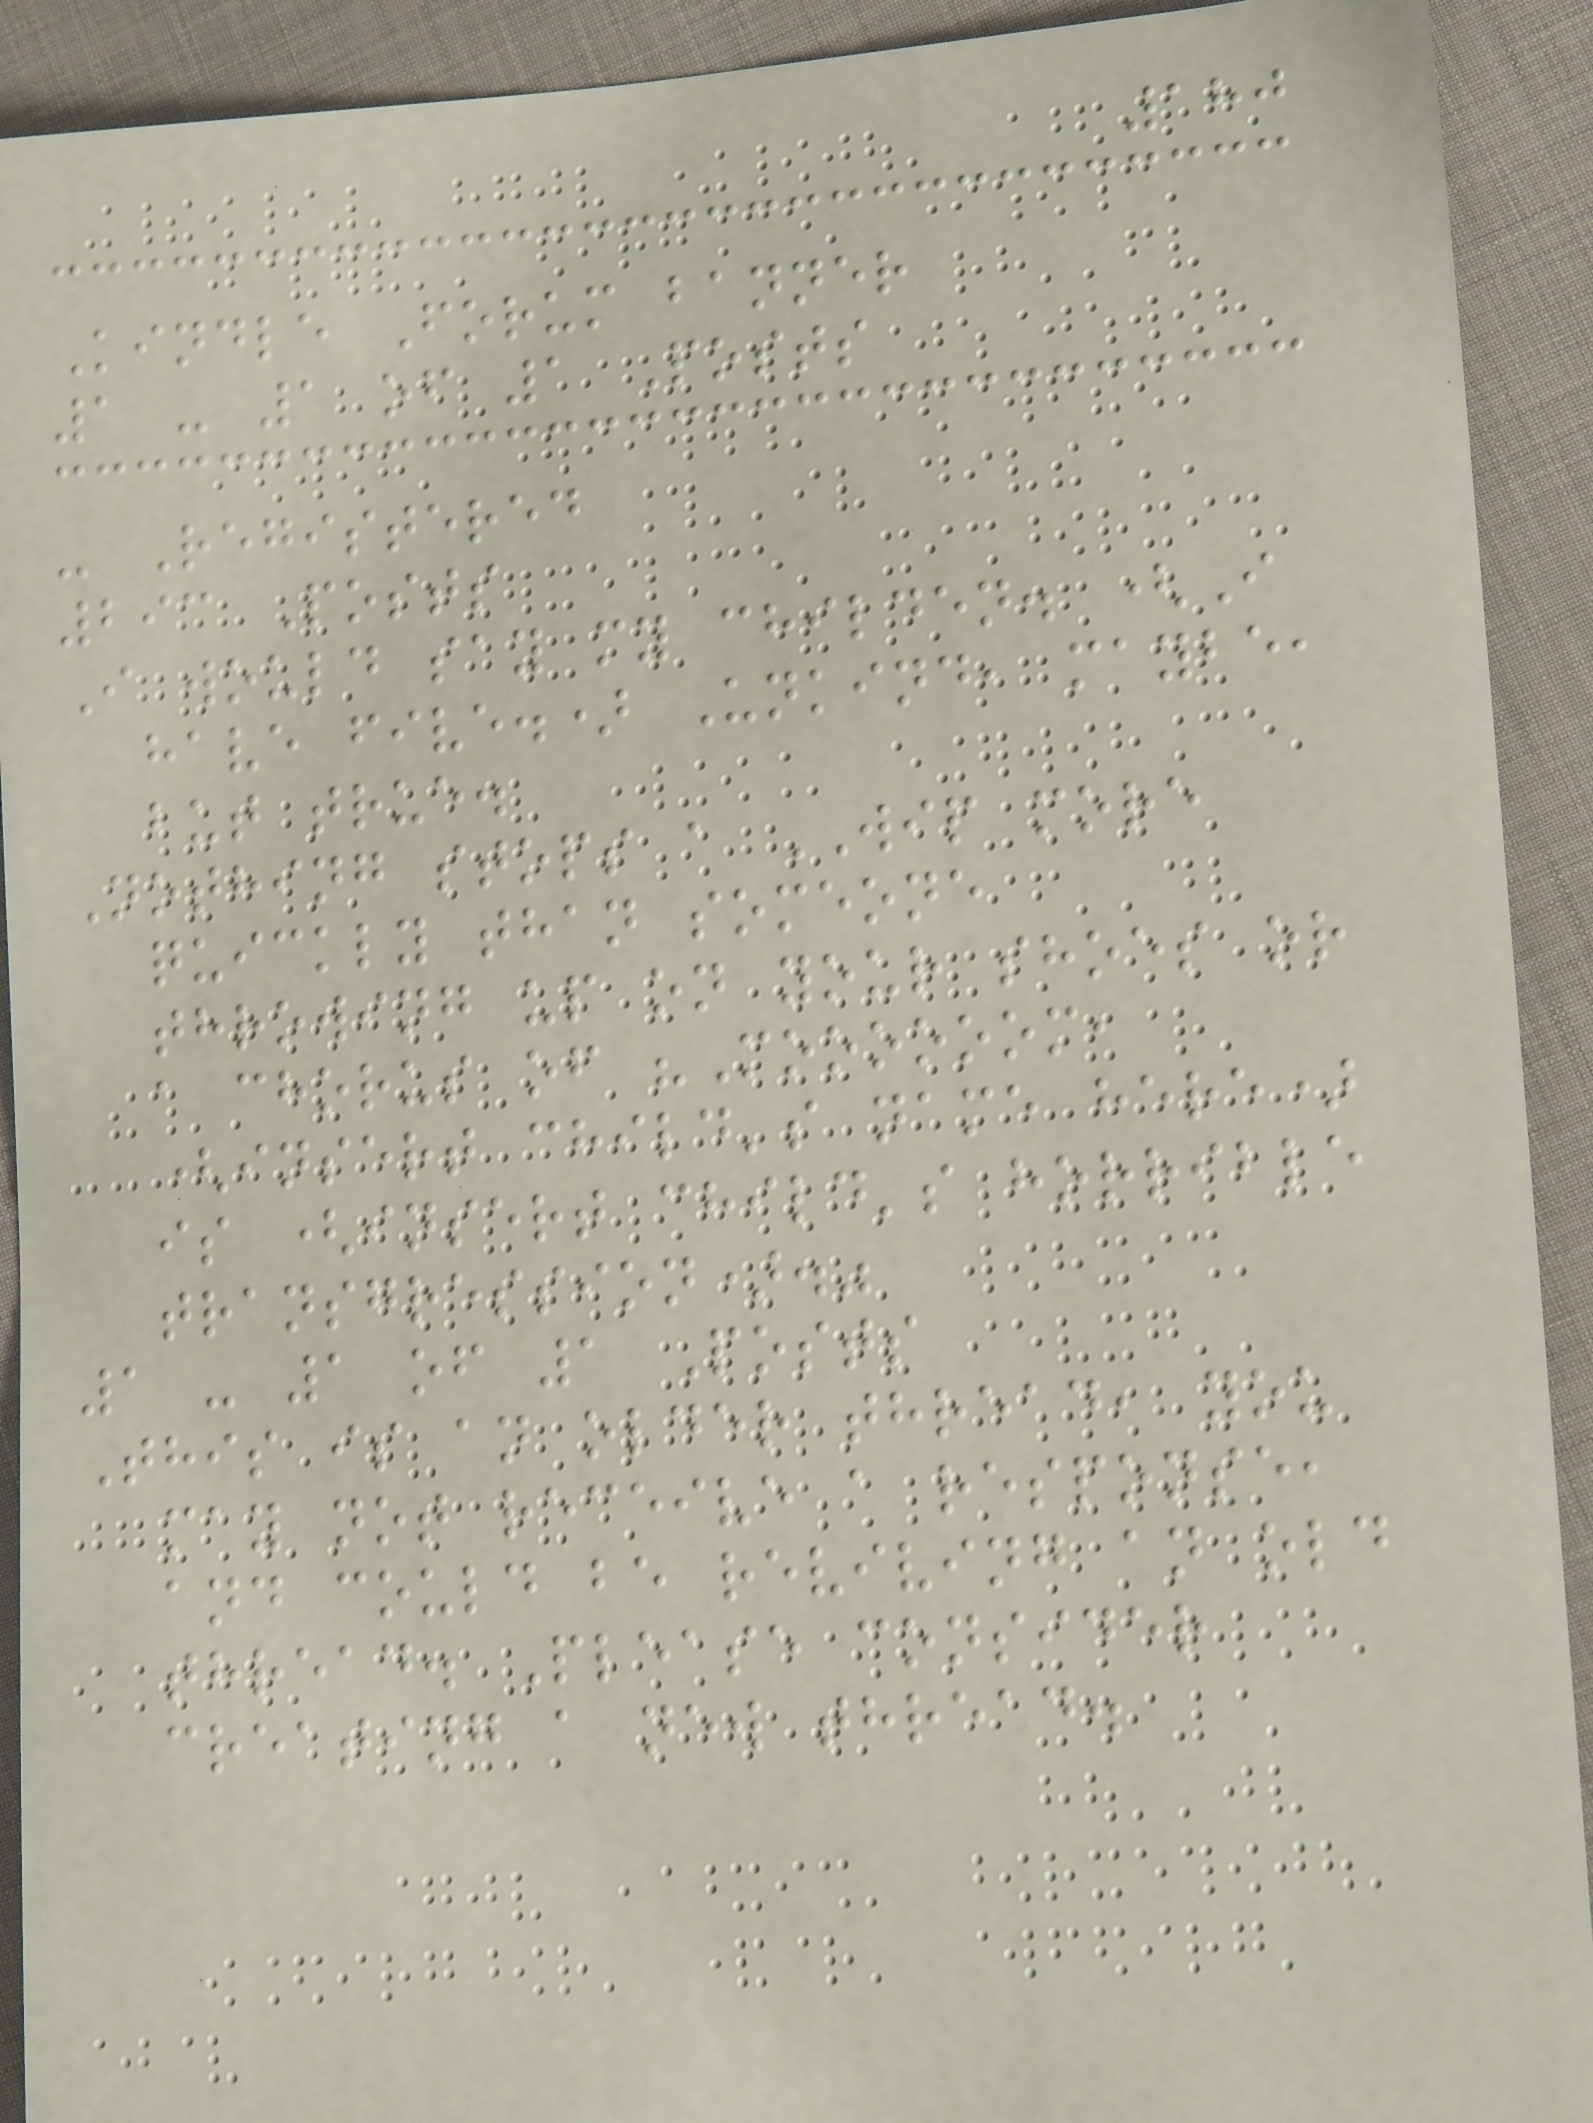180
Kindle Forum banner
1 - 1 of 1 Posts
- Registered
293 Posts
I would say my childen. (I
have five.) Unkind, maybe,
but true.
Nothing stops a WIP more
quickly than someone
throwing up on your shoes or
a chorus of "Moooooom,
(insert child's name here)
is (insert child's horrible
transgression)."
1 - 1 of 1 Posts
This is an older thread, you
may not receive a response,
and could be reviving an old
thread. Please consider
creating a new thread.
